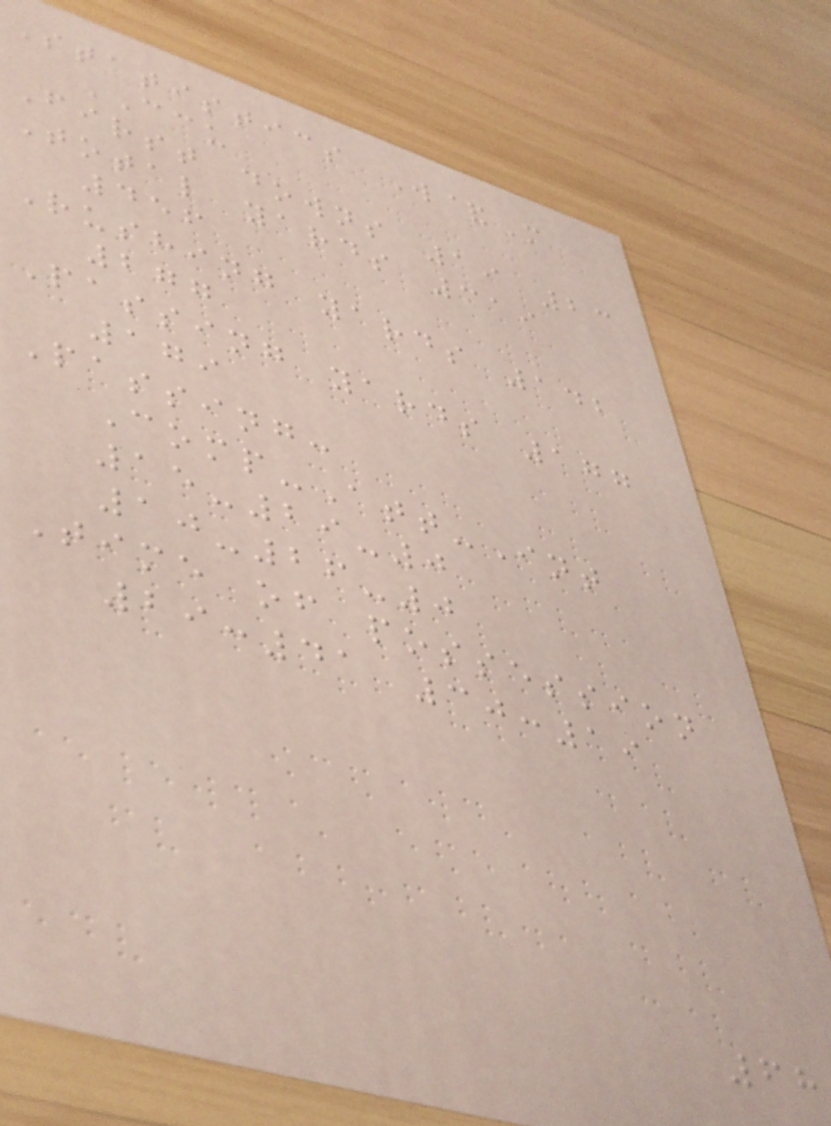Statistics W&M
CCU
First downs 19 23
Total yards 319
456
Rushing yards 142
277
Passing yards 177
179
Passing:
Comp-Att-Int
15-29-0
10-26-0
Time of possession
29:41 30:19
68
